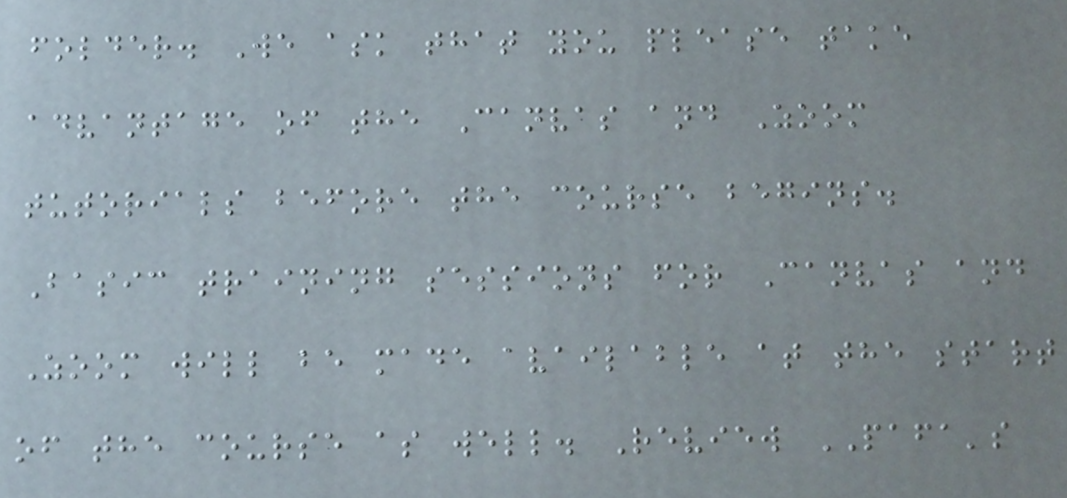folder. We ask that you please take
advantage of the Canvas and Zoom
tutorials before the course begins.
Basic training sessions for Canvas and
Zoom will be made available at the start
of the course as well. Review PAFA's
